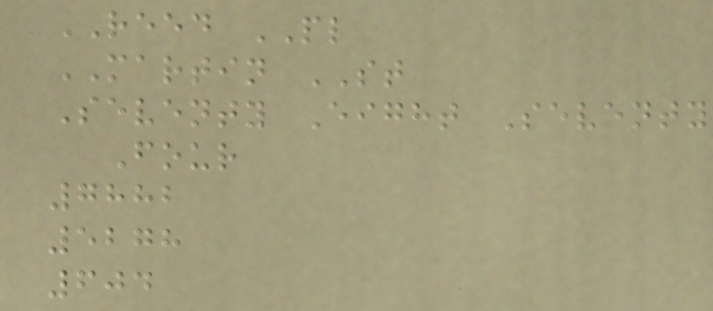REED PL
MARTIN ST
Seventy Eight Seventy
Four
7882
5278
604
